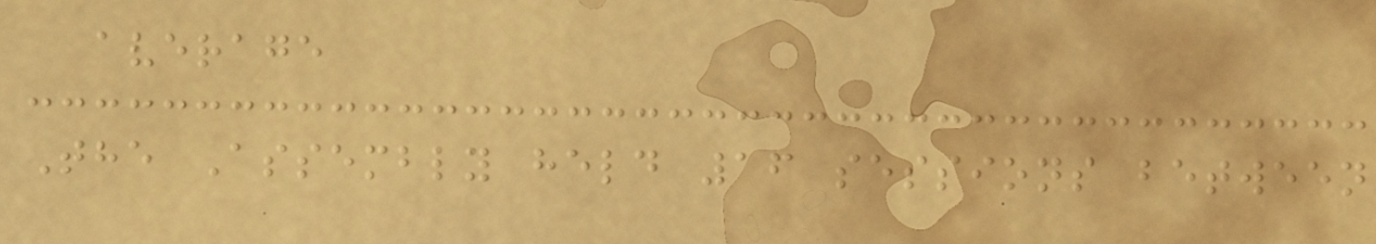average
The Assembly held 16 sessions between
